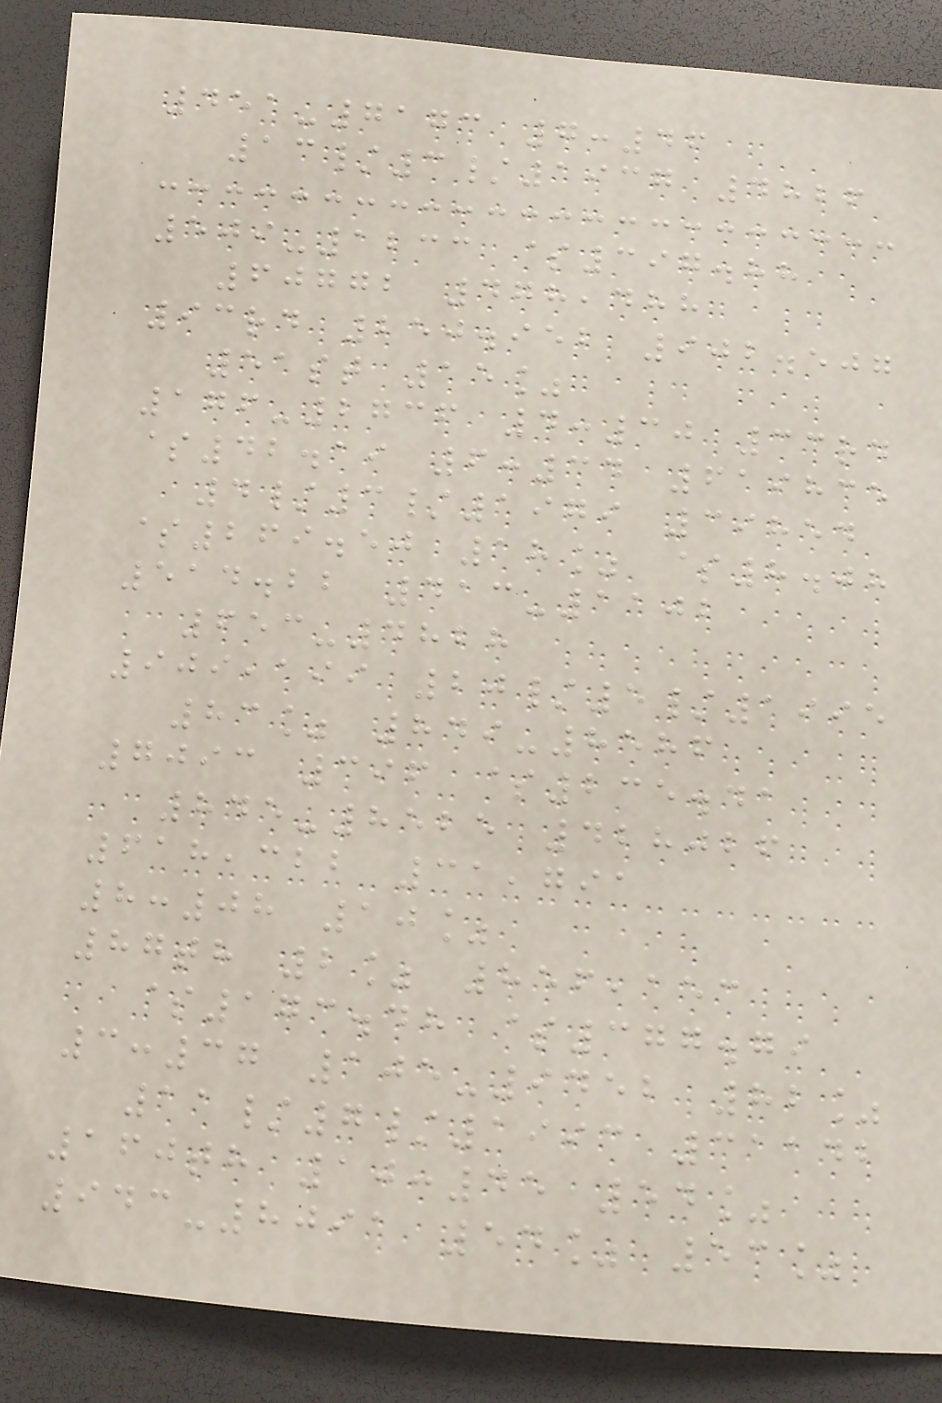451-7173 7:46
13/3/1937 4826
509-1233 $397.88
60772 478,488
93rd 250.952 902.507
51st 15%
176-2736 4:30 33rd
$42.19 6:34 619835
4/3/1979 39854
$269.50 18% $8.08
514.22 413-1102
653-4828
909,199 20/5/1995
83% 849-8586
7093 396 $235.41
845-8525 428026
618,322 31,791
8:08 10%
87th 2% 856,153
$173.48 $377.79
3:37 105-9452 82%
11/7/1993 31142
160th 10:45 54%
943-8091 54% 53%
